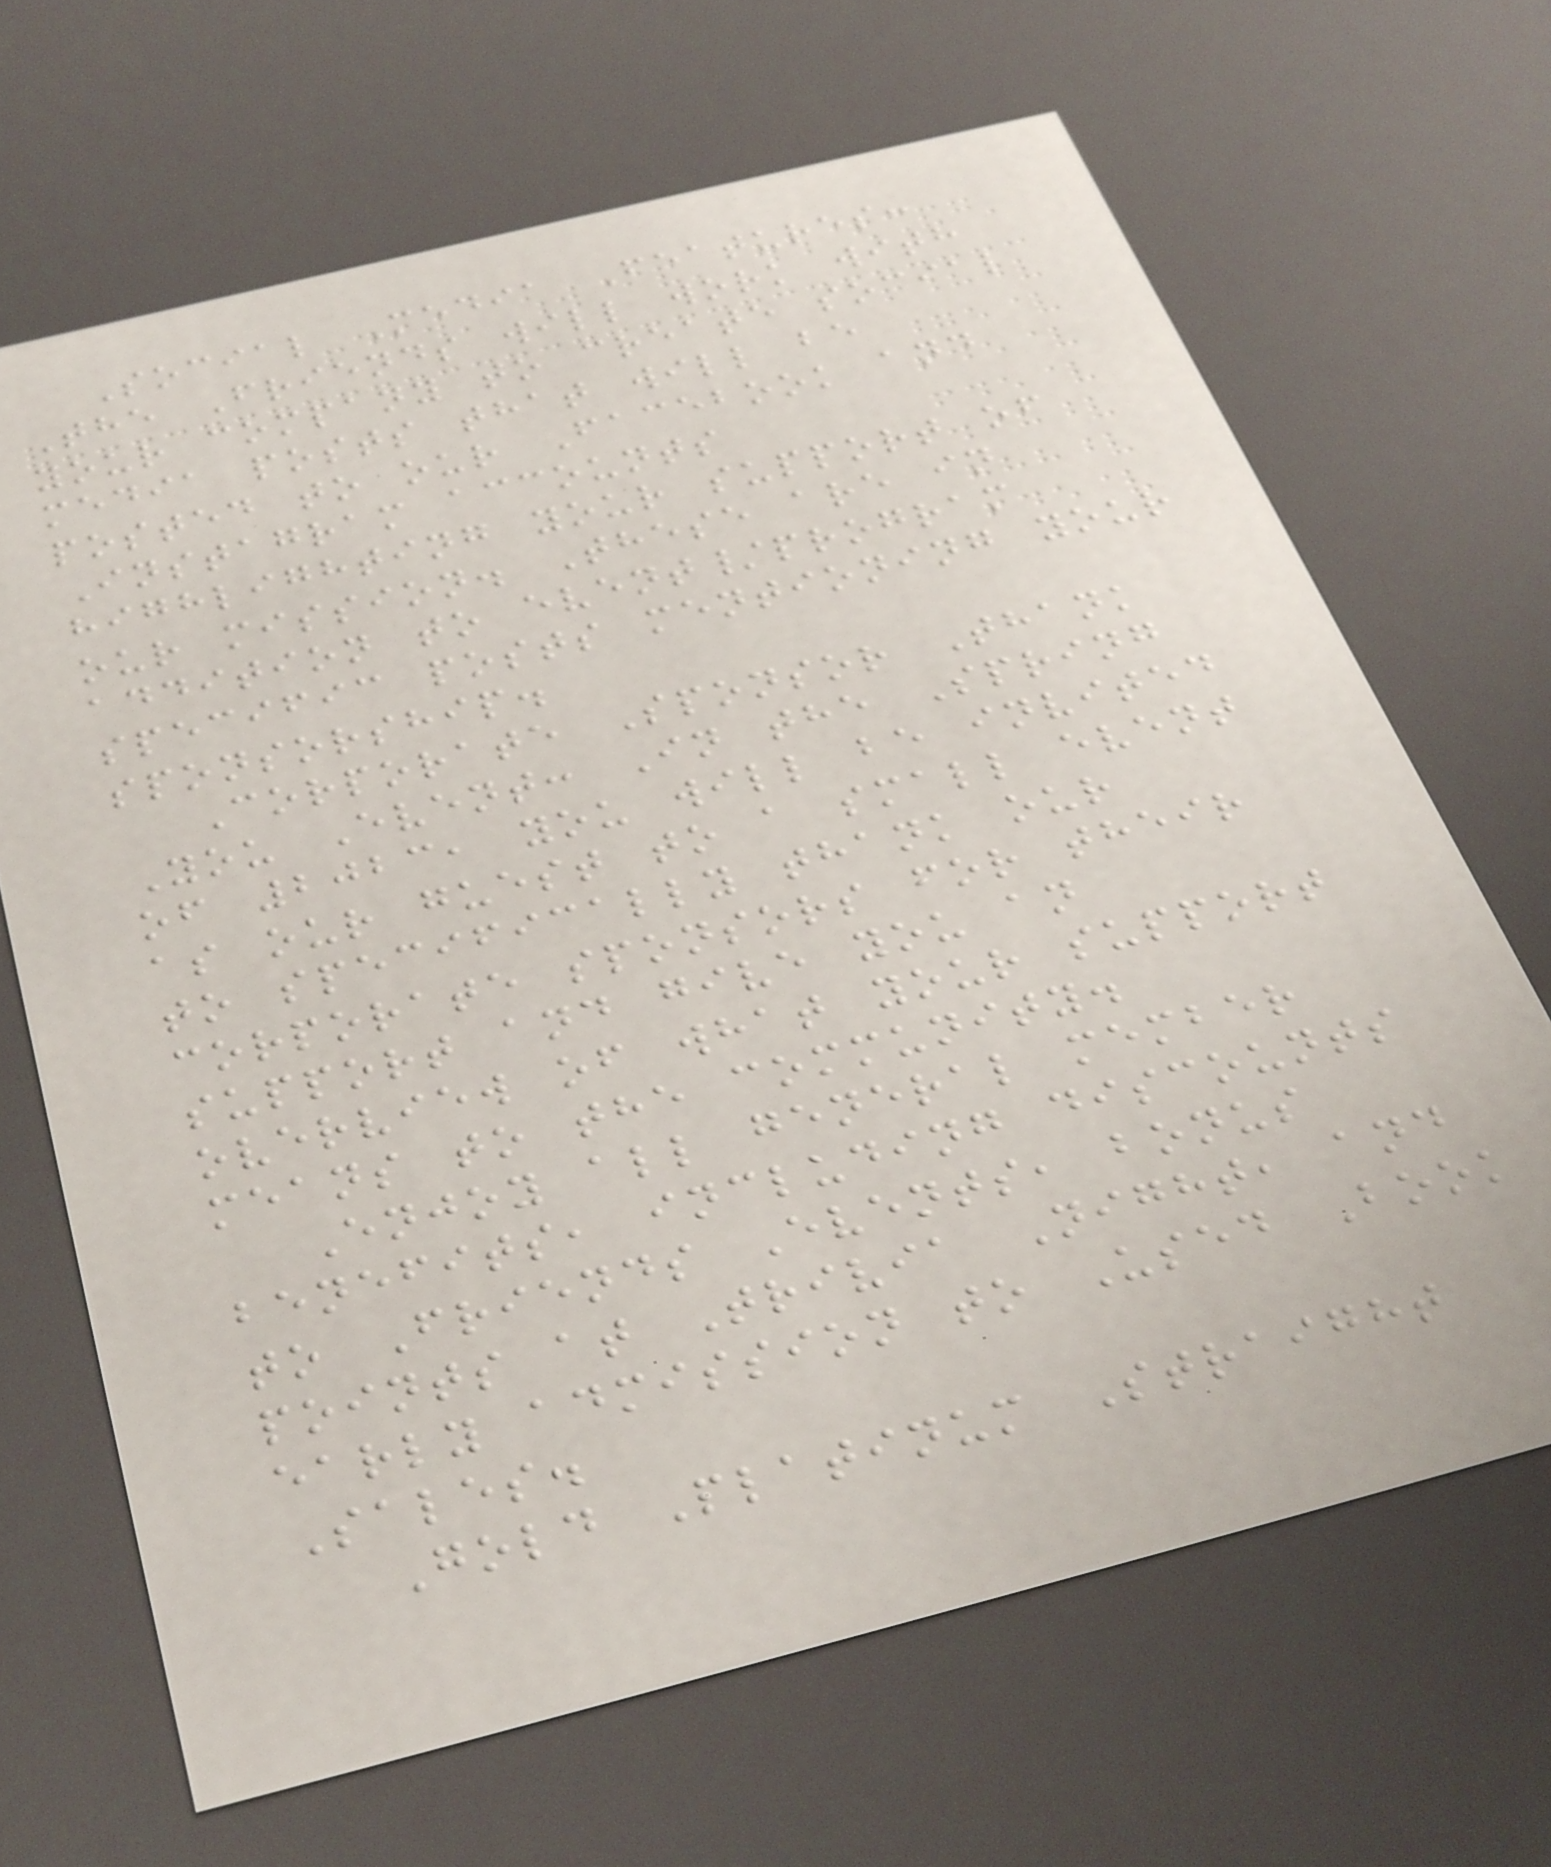Social Media Features:
The Friends will work with
your company to create social
media posts that will be
posted to our Facebook and
Instagram accounts
highlighting your support of
our mission. These are in
addition to event/program
specific posts mentioning your
sponsorship.
Corporate Sponsor Thank
You Event: In the Spring
of 2023, you will be invited
as our guest to a small event
to specifically thank our
corporate sponsors for their
support and give you an
overview of what your support
means to the community.
Enjoy all general member
benefits, including discounts
to Friends Events, bonus
points at Trivia Night, and
early admission to Used Book
Sales.
Gold Platinum Straight
